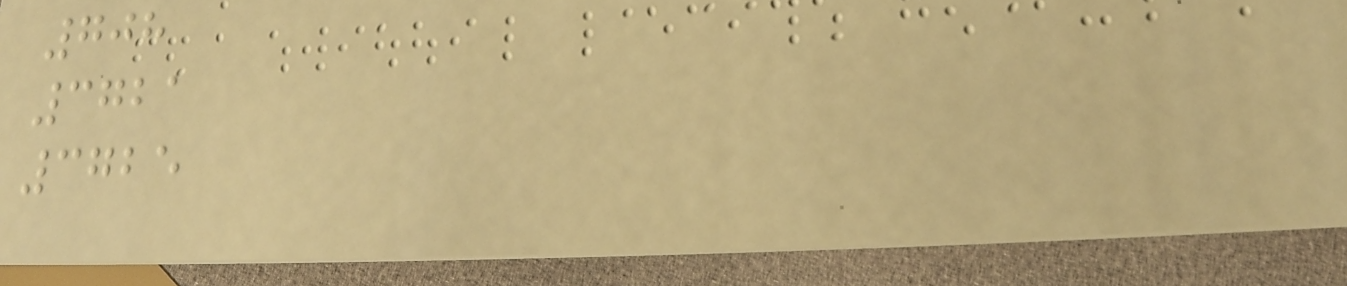708
3721
3725
